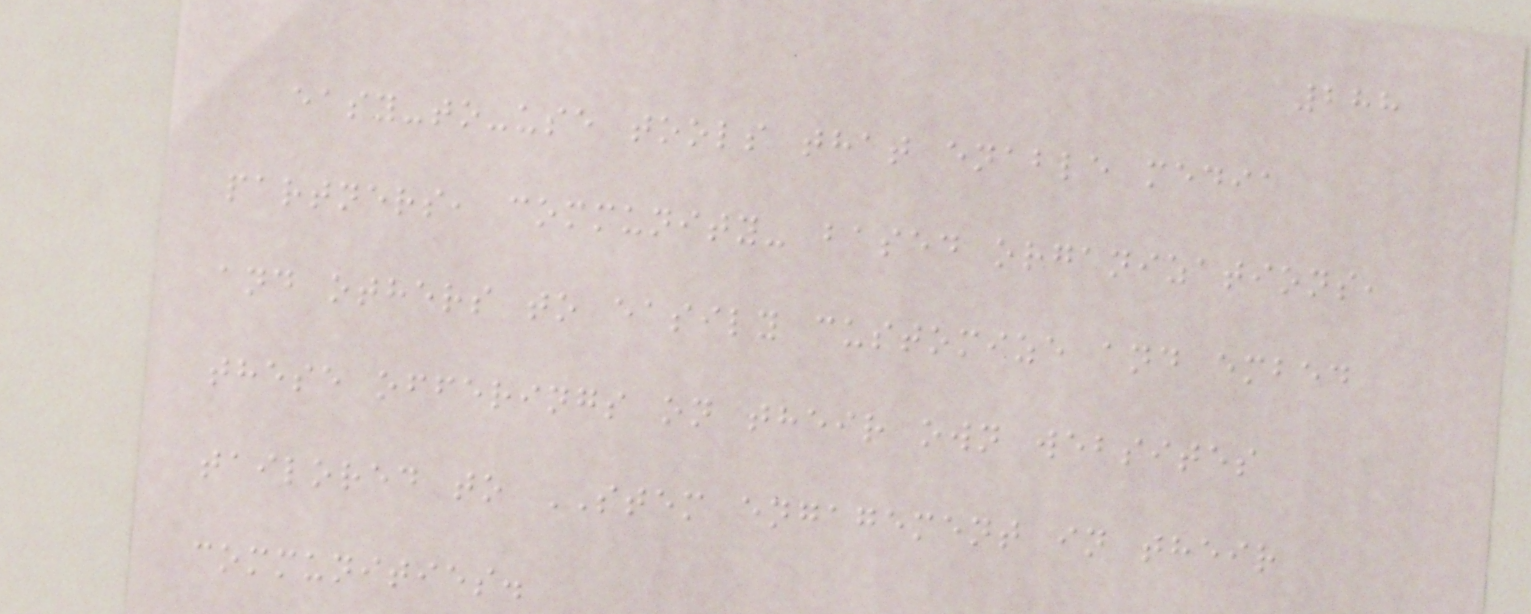288
easy-to-use tools that enable media
partners, community- based organizations,
and others to easily customize and embed
these offerings on their own websites
tailored to STEM engagement in their
communities.
